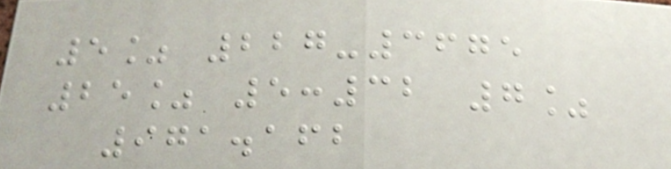5% 227-3675
25% 5:32 7%
971.162
